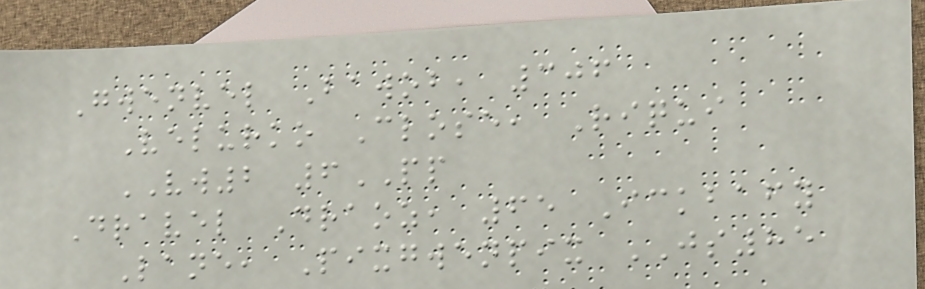Gwenvel Bawob, 306
Velurko Close, Riqui
VW2 6PP
Dravel Draoz, 65 Ickbafy
Lane, Pixgwenpix JS85
